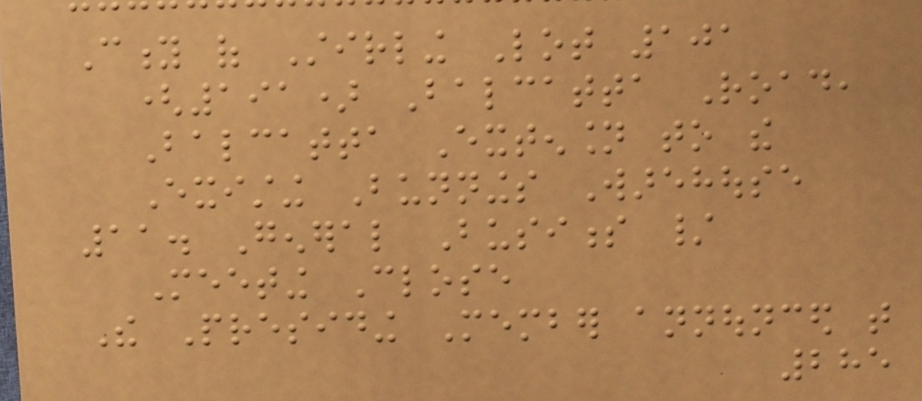City of Stirling Lot 101
(191) Balcatta Road,
Balcatta Extension to the
Existing Bunnings Warehouse
11. General Business /
Meeting Close
The Presiding Member announced that
285
